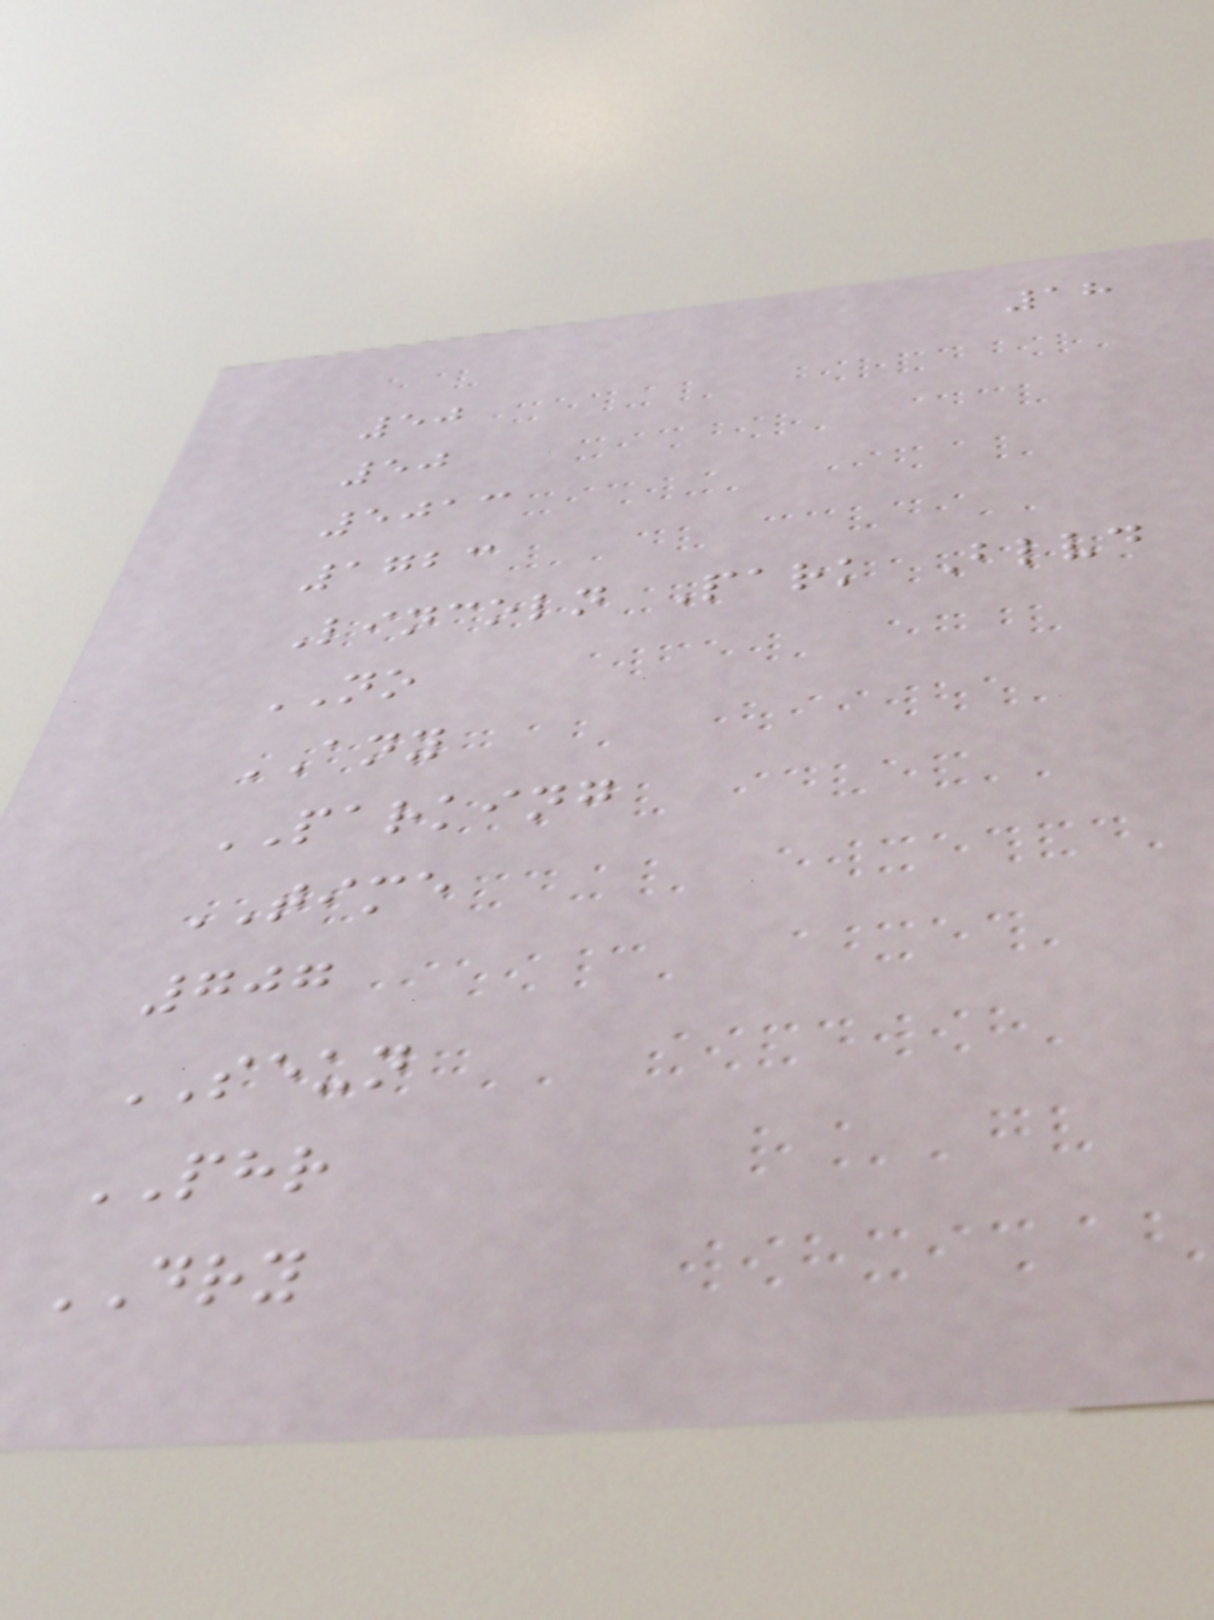18
50
50
5013
1723
Lincoln Park Blvd
NO
ANY
PARKING
TIME
707
SEUN
PHR
DRY
